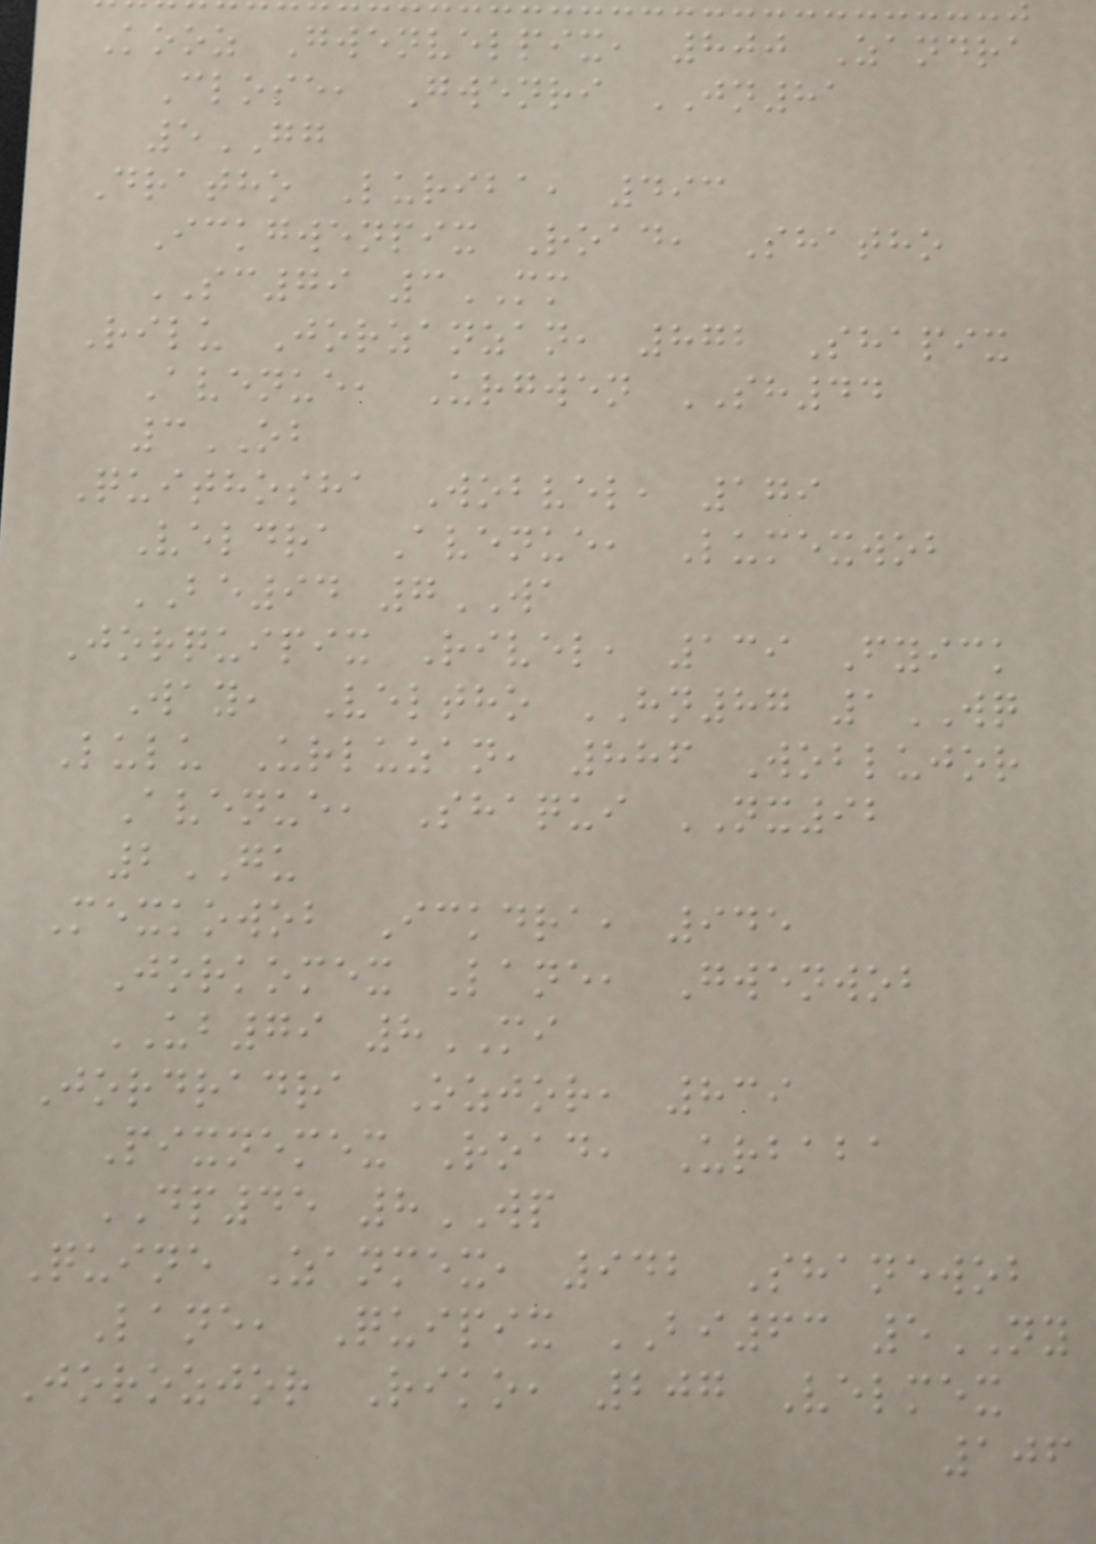Kooz Gwenvelpix, 800 Zandra
Close, Gwenri JN81
5GG
Dratho Luriba, 493
Ickgwenpix Road, Shatho
SC79 3MM
Rilu Jorzanzan, 872 Shapix
Avenue, Urgwen SH44
3OB
Quithosha Wobvel, 179
Veldra Avenue, Lumexwob
BE94 7WA
Jorquipix Rivel, 139 Fyick
Way, Veltho HN87 1WQ
Lulu Urluzan, 886 Woblujor
Avenue, Shaqui NX92
2GU
Mexkowob Ickdra, 945
Jorkomex Lane, Gwenwob
UB79 8MI
Jordradra Ozjor, 839
Pixnemex Road, Urbaba
DP45 8WP
Quine Zanmex, 942 Shanewob
Lane, Quipix BI63 5NY
Jorozjor Riko, 207 Velmex
106
